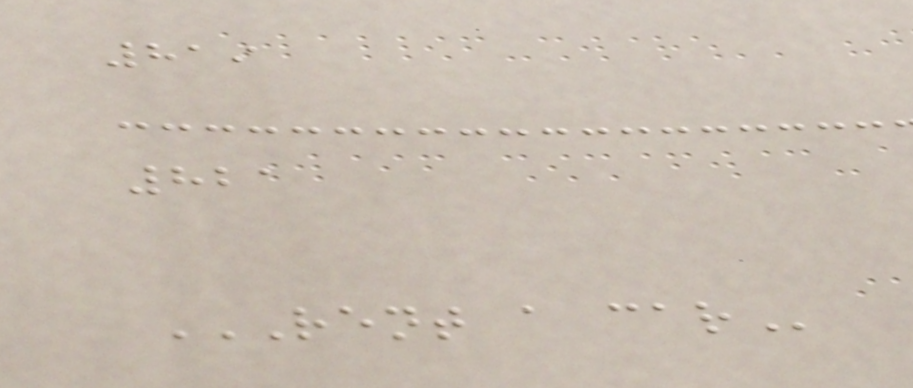819
821
RENT A CAR
